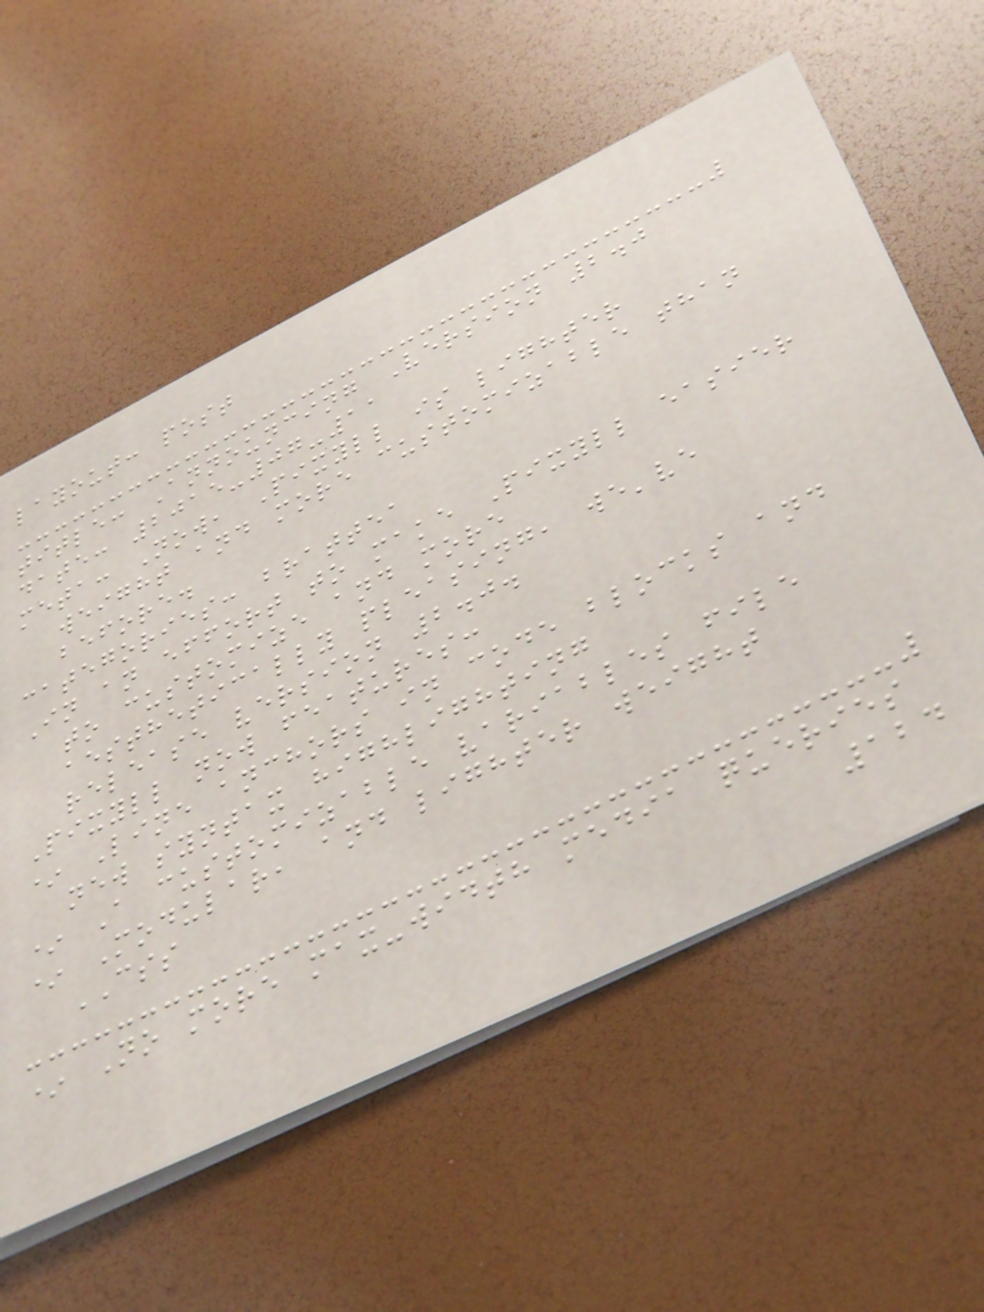layout: post
title: Announcing Version 2.0
date: 2015-07-11
meta: Now, Pixyll is lighter
weight and more customizable than
before.
categories: brattea
In an effort to make Pixyll easier
to customize and more
aesthetically pleasing, we've
release version 2.0.
Pixyll now features:
* Line anchors in code blocks and
new syntax highlighting
* A customizable variables file
* Modular, and lighter weight
CSS
* No more max-width media queries
124
